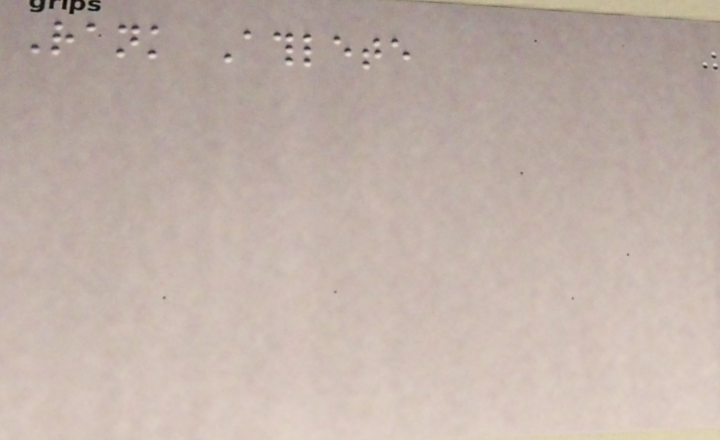Rank Athlete
